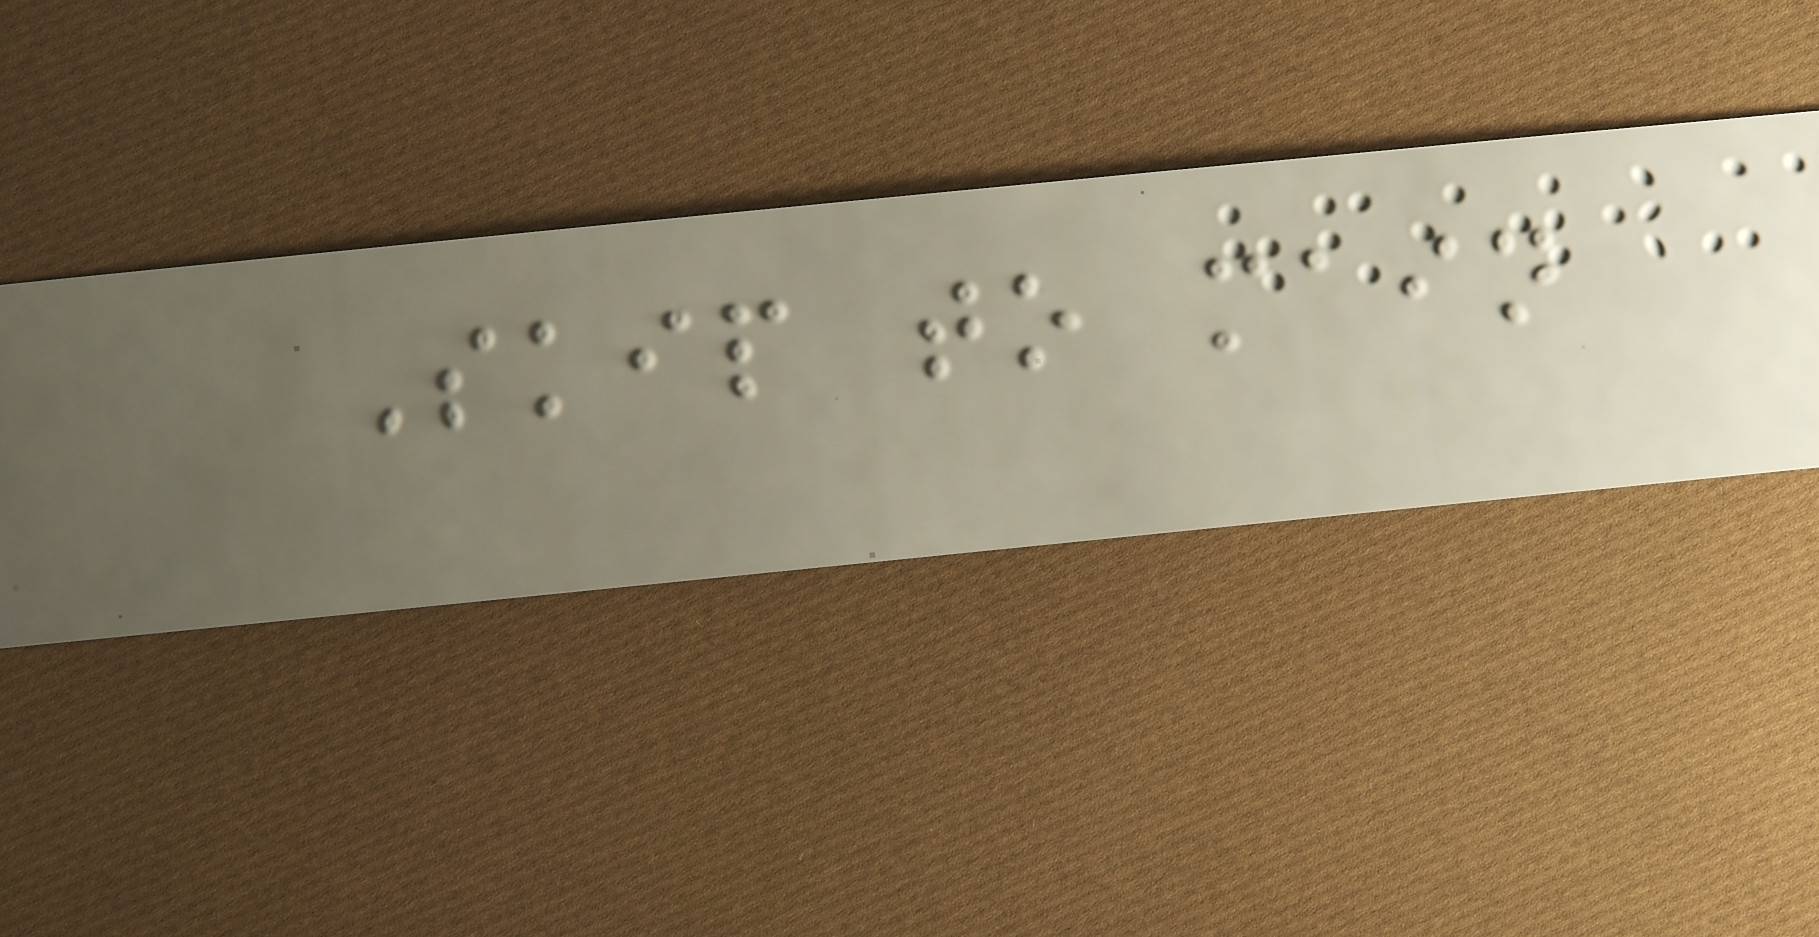Skip to main
